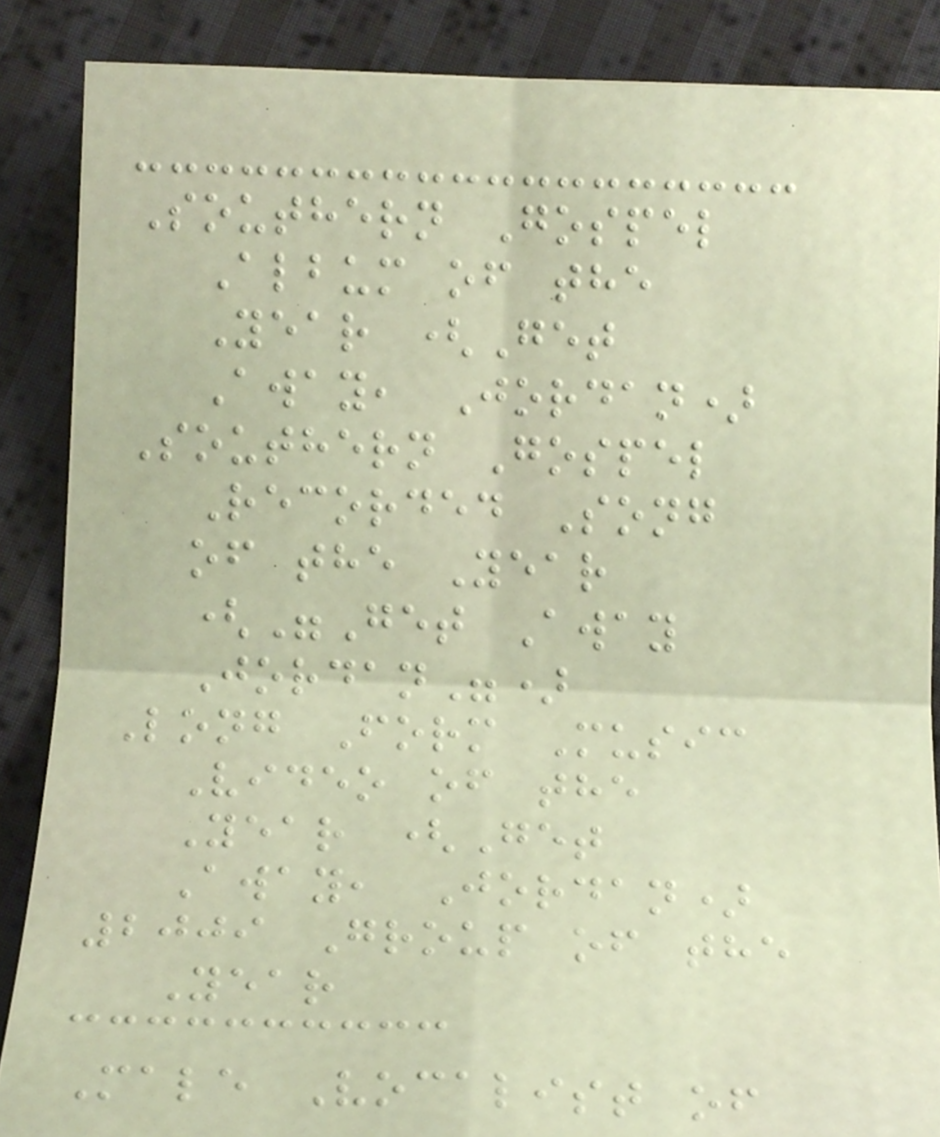Southern Gospel
Album of the
Year (Get
Away, Jordan)
Southern Gospel
Recorded Song
of the Year
("Get Away
Jordan")
Long Form Music
Video of the
Year (Get
Away, Jordan)
2009 Group of the
Year
Male Vocalist of
